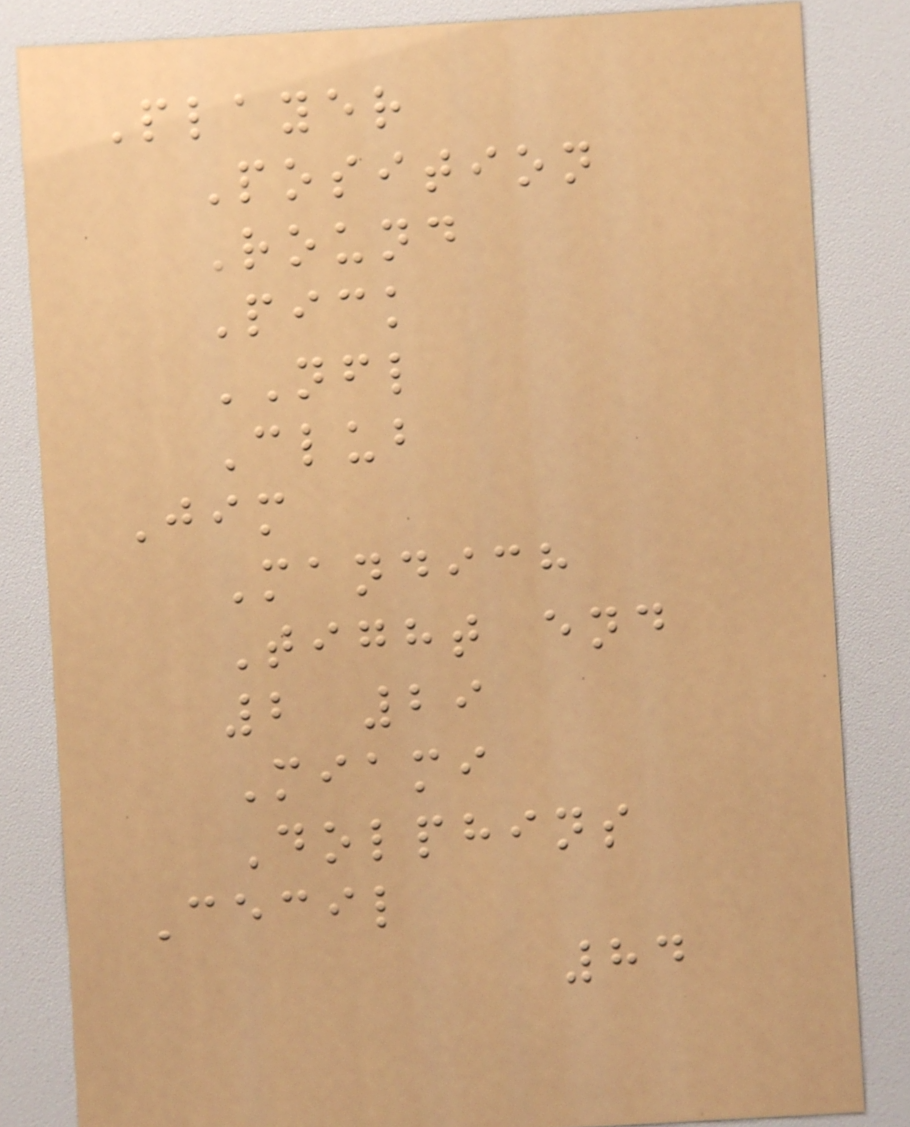Player
Position
Round
Pick
NFL
Club
Jim
Mandich
Tight end
2 29
Miami
Dolphins
Cecil
84
